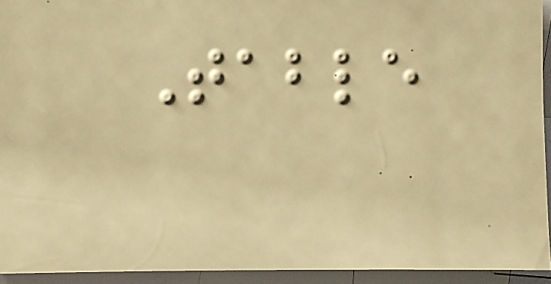Table
